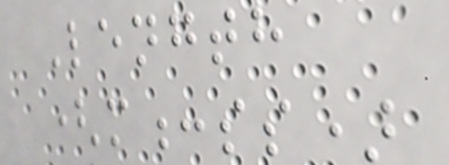Length
(m:ss)
